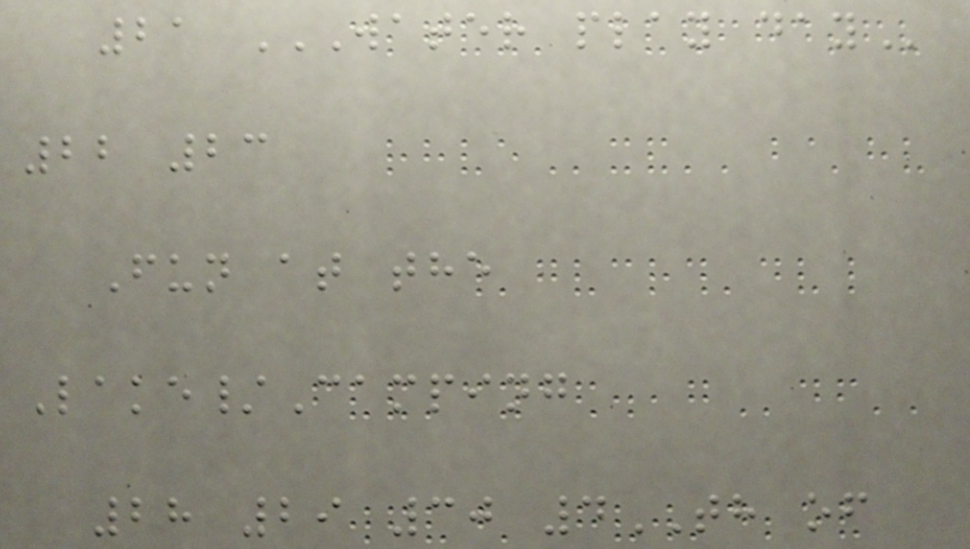21 WATER PLAY DAY
22 23
Fun at the
Lake/Camping
28 29 30 4TH of
